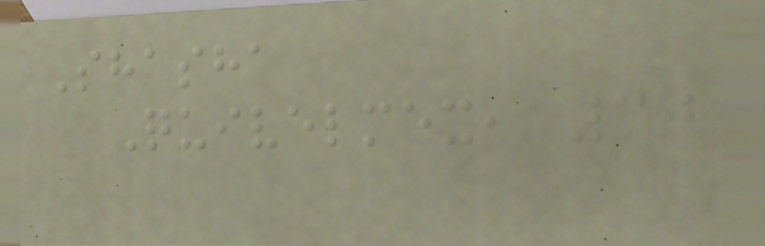Shasha
Quivelmex, 30
